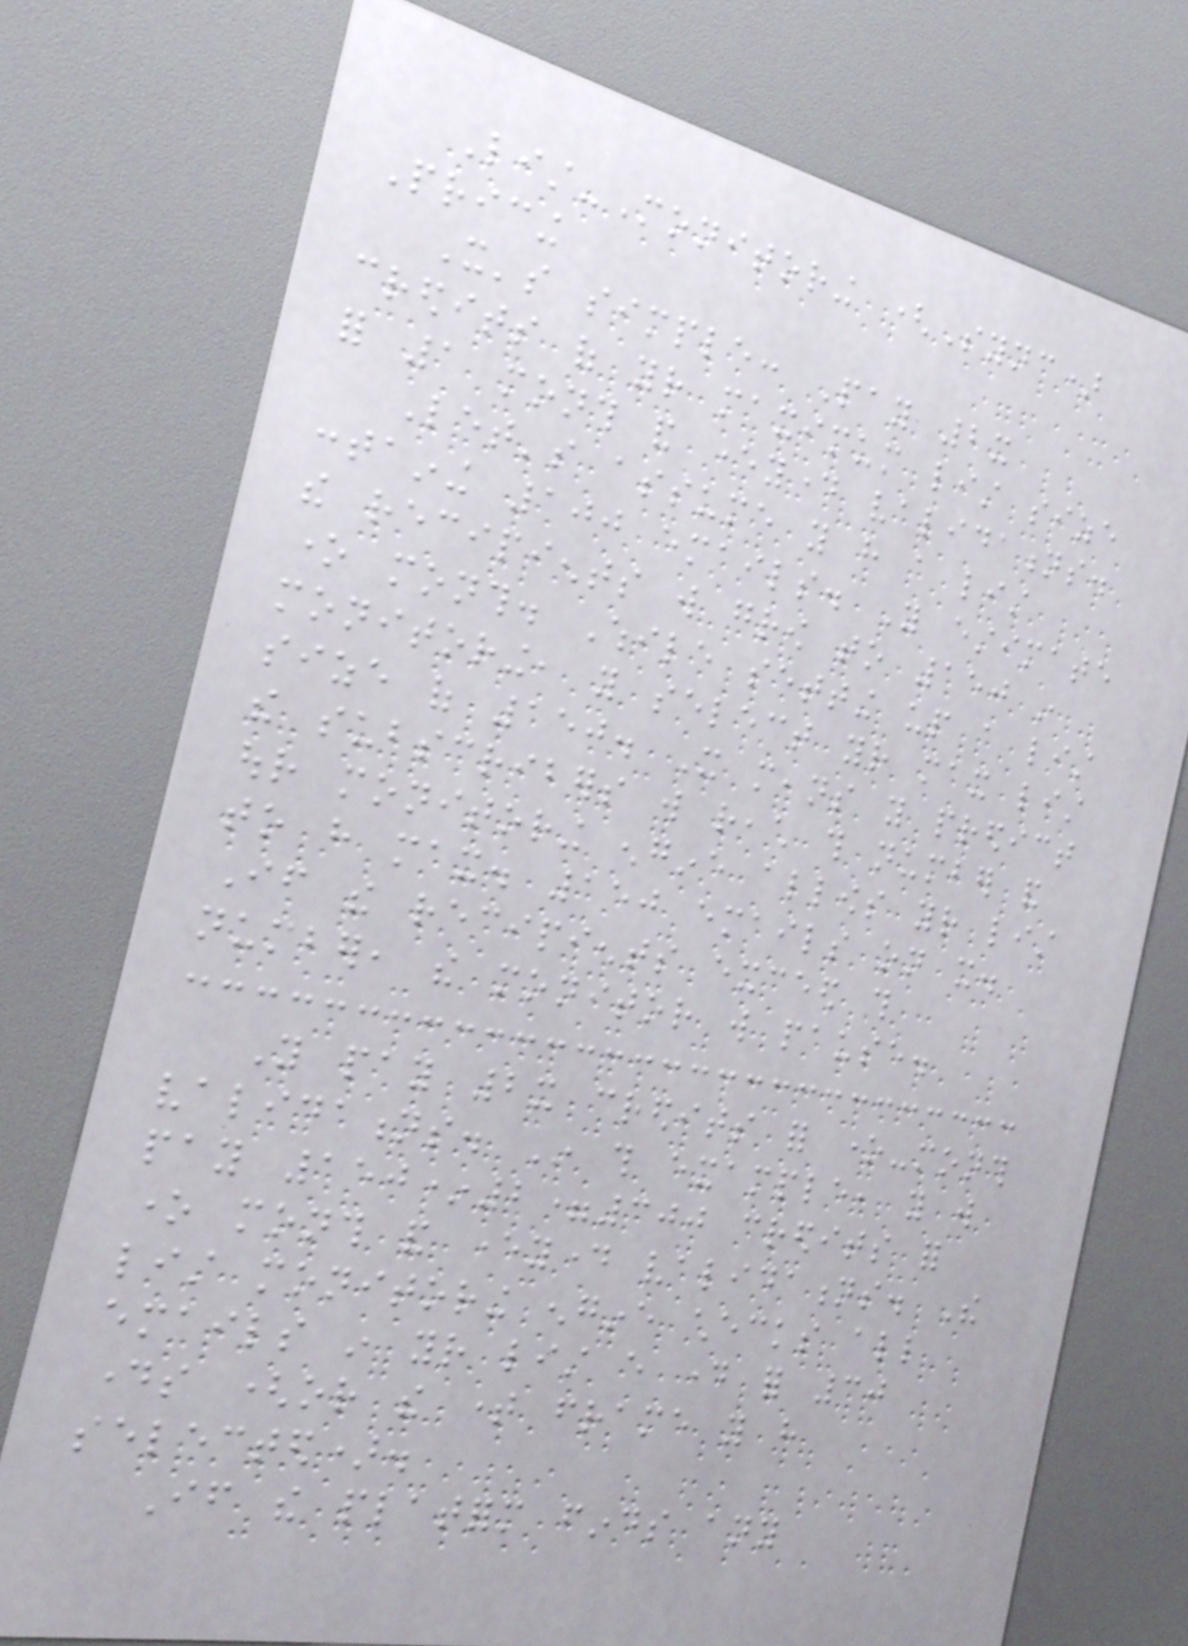List-Monitoring (Sync)
Pricing
It's simple: Pay 2x
credits of your maximum list size
for 1 month and everyday validations.
Let's assume you have a list
containing 100 emails. You estimate
the recipients will grow to 150 in
one month. While setting up a list
monitoring, you select your max list
size of 150. It means you predict
the subscribers will reach this number and
our monitoring engine allows your list
to have max. 150 emails on it.
If the recipients exceed this
number, the monitor will pause.
You pay 2x credits for one-month
validations. In this example, you will
pay 150*2=300 credits for
one month and everyday validations. The
list monitoring engine checks all
emails in your list every day for 30
days (or the time frame you have
selected).
If the platform finds any
